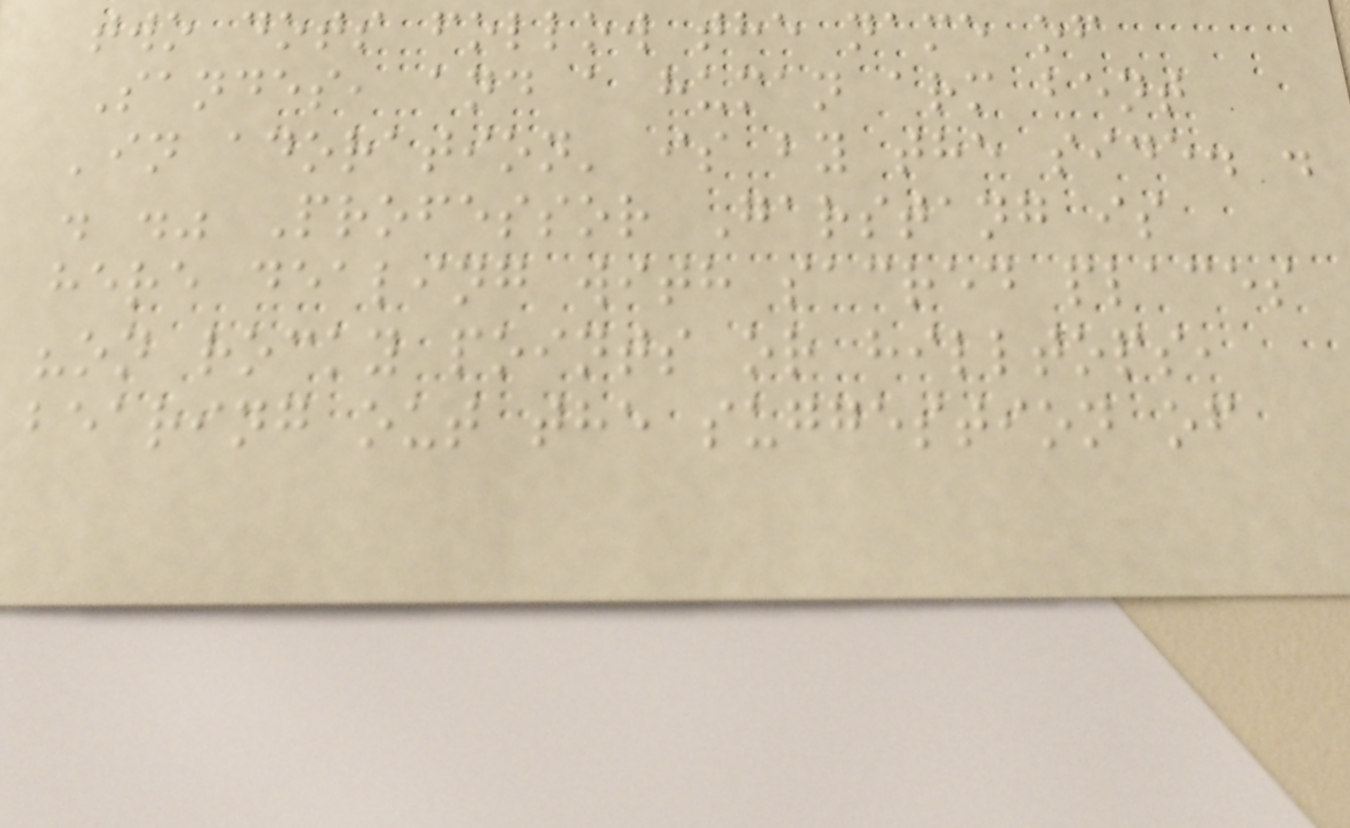two dots follow the name of
Sandes, and a human arm bent
'in adoration' is by the side. .
. ." Professor Garstang is
here dealing with sacred places
"on rocky points or hilltops,
bearing out the suggestion of
